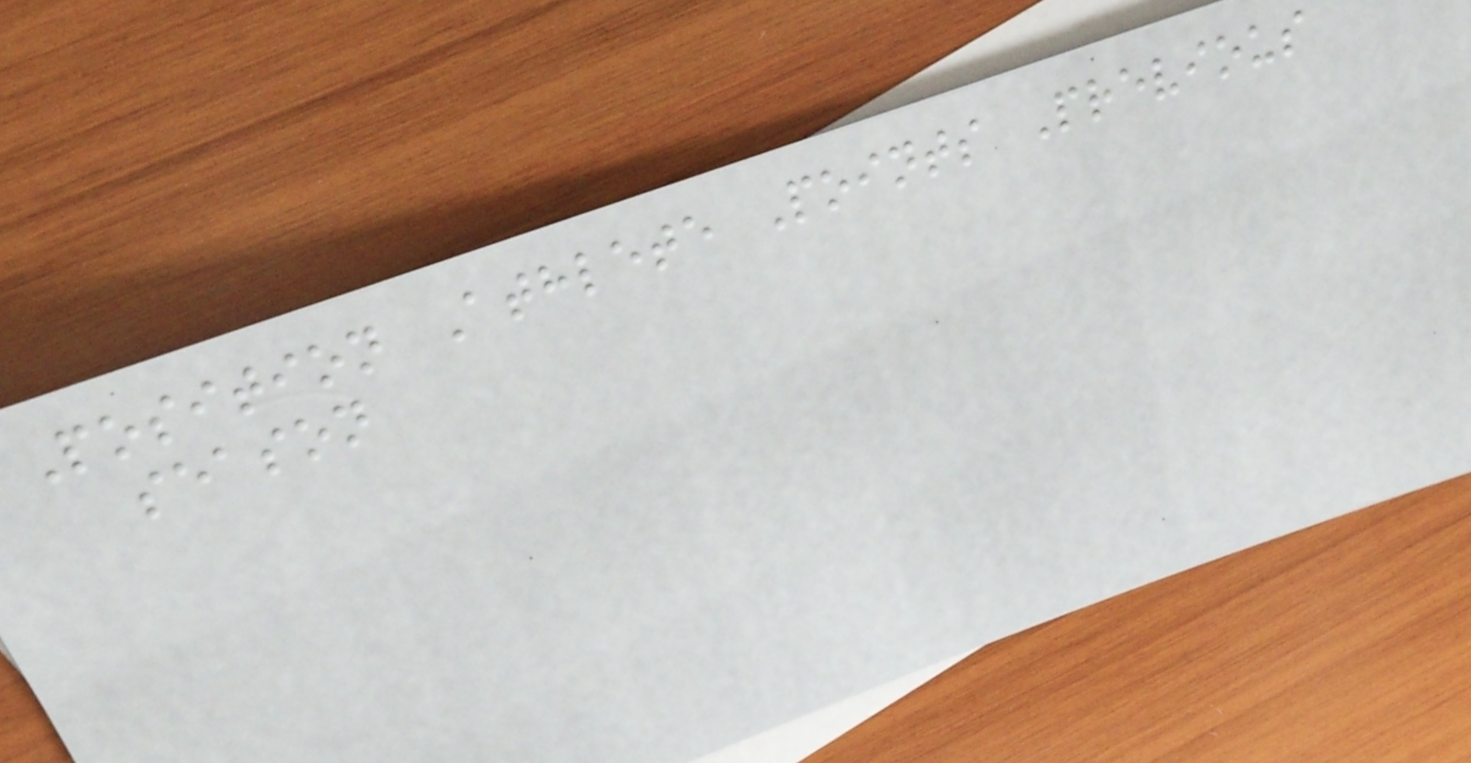Position Athlete Points Previous
season
